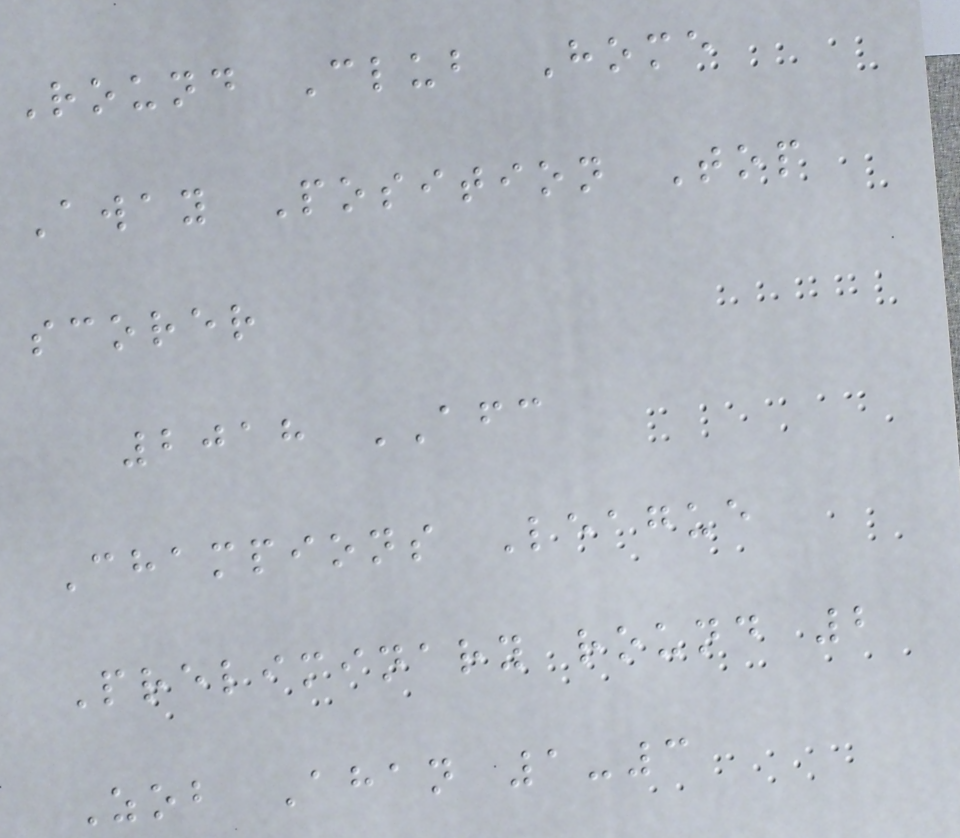Round Club Home
Away Position Top
scorer
2018 AFC
Champions League
Preliminary round 2
Zob Ahan 1-3
